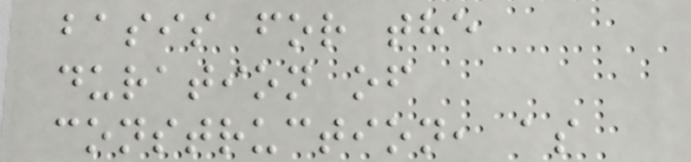basis for the
duration of
construction, as
